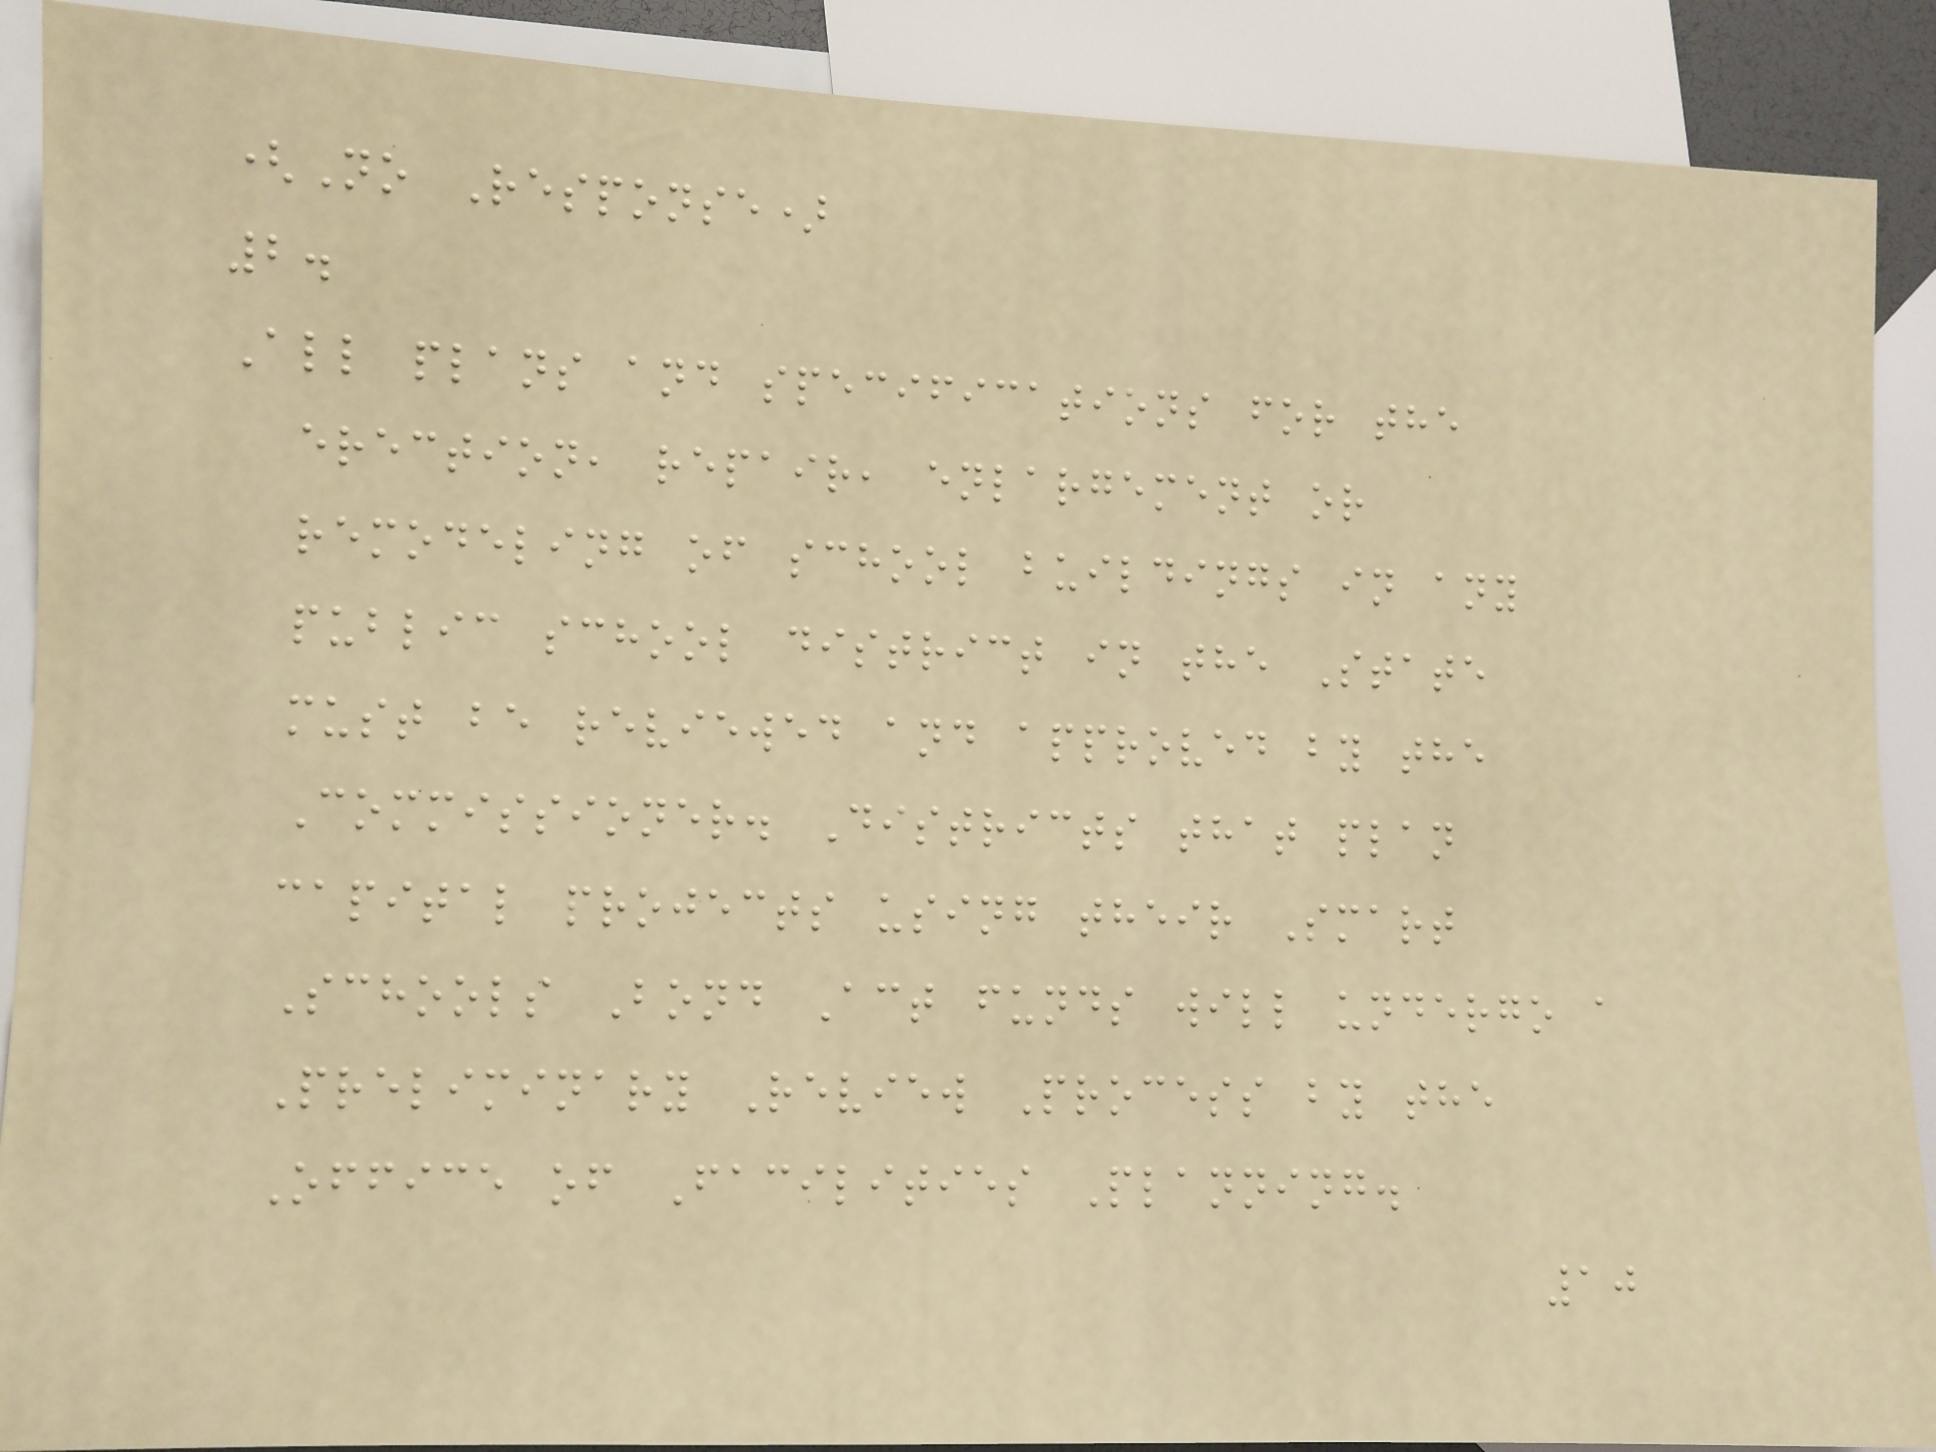(No Response)
2.
All plans and specifications for the
erection, repair, enlargement or
remodeling of school buildings in any
public school district in the State
must be reviewed and approved by the
Commissioner. Districts that plan
capital projects using their Smart
Schools Bond Act funds will undergo a
Preliminary Review Process by the
Office of Facilities Planning.
10
